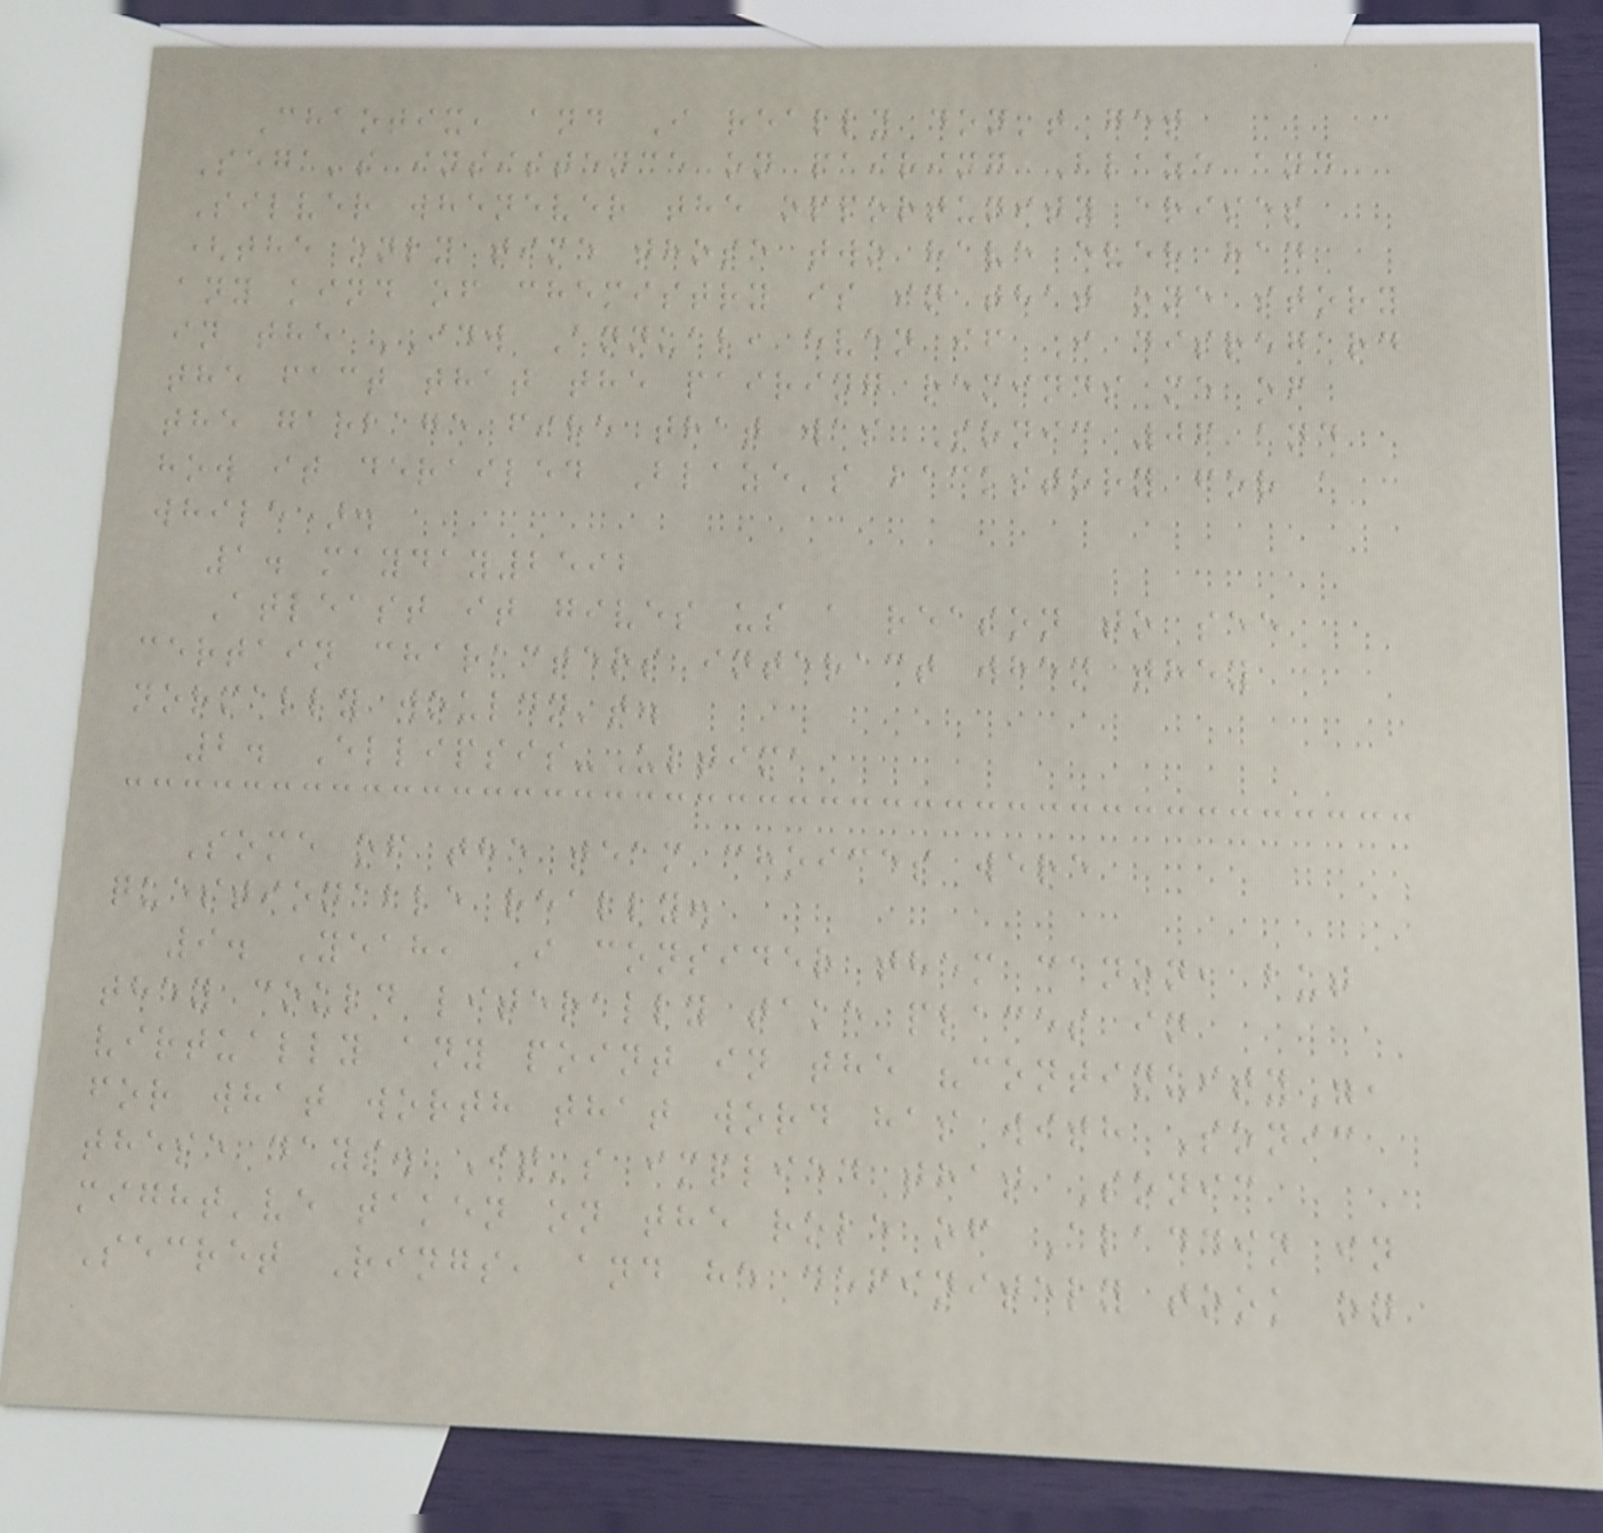Chaotix, and I really don't get
Sega's insistence on pairing Blaze and
Silver whenever the opportunity arises
(the only time those two have ever had
any kind of chemistry is in that one story
in the IDW Annual, even if I disregard
the fact that the pairing reminds me of
the garbage fire that was Sonic 06 and
how it derailed Blaze's backstory for a
while).
1. mayday2592
Atleast it gives us a reason to see
certain characters interact when they
normally wouldn't.
2. Ellipsis-Ultima
Some of the team choices were
questionable really.
9. Yeah, I consider them canon, but
they could literally take places in
virtually any point in the "continuity",
for what worth that word has with Sonic
these days. It's implied that Sonic
might've taken on the role of Aladdin in
Secret Rings, and he definitely took on
